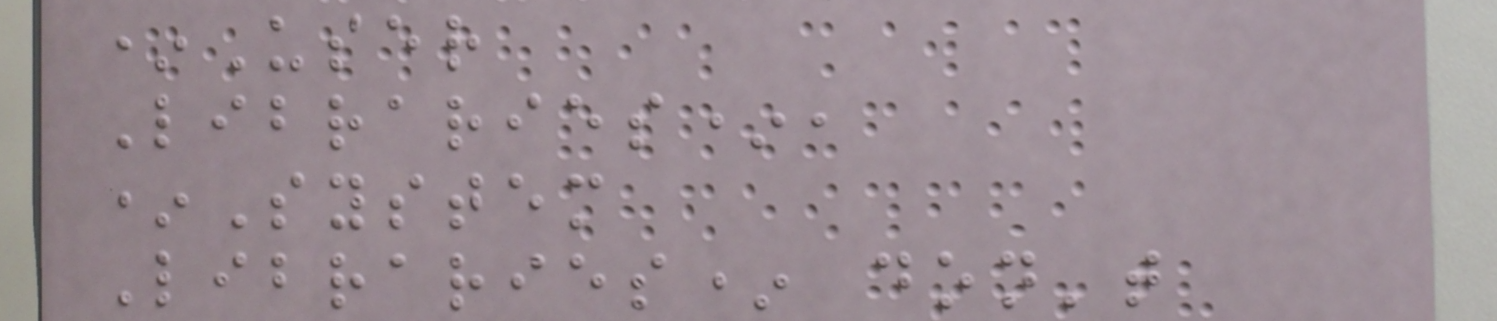*User
Libraries*,
*System
Libraries* don't
